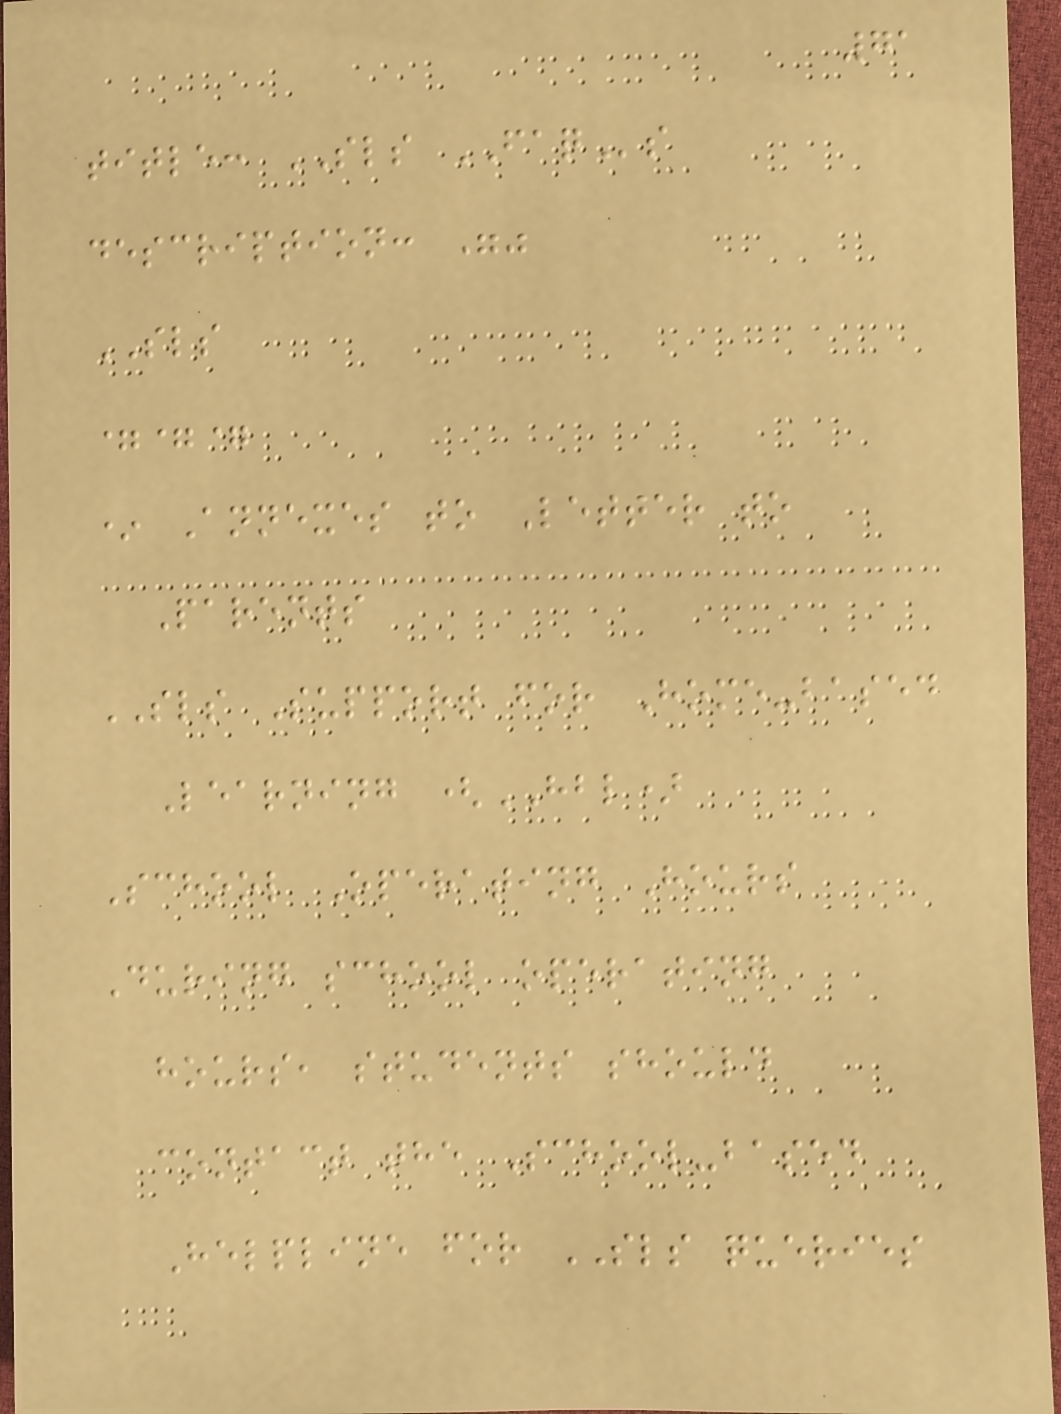71
title: SLS FAQs
description: ""
SLS
===
* Annexes to Letter to
Parents
SLS Support for Home-based
Learning (HBL)
School Operating Hours
During school operating
hours, students should
contact the School-based
Helpline for SLS queries
